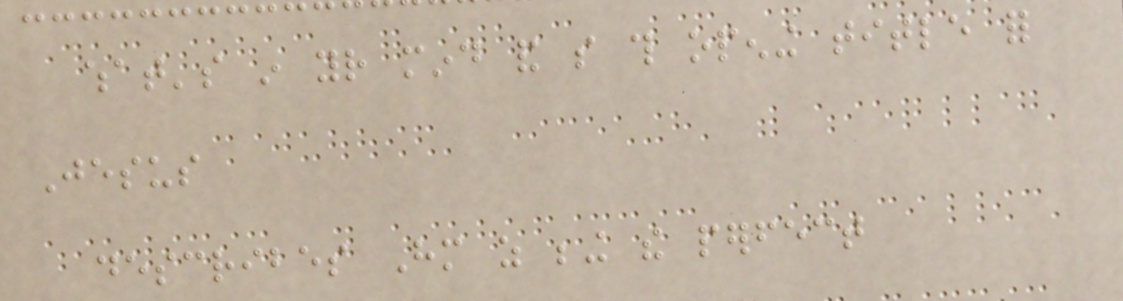what's in your mind and so this opening title for
Jesus
describes Him as being the perfect
